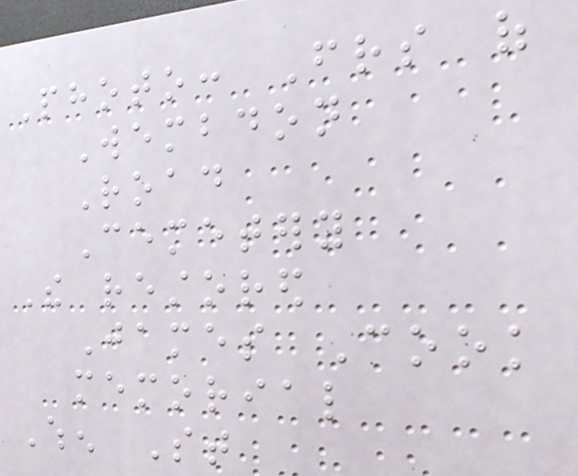Photo: Friends of
Wembdon
Road
Cemetery
The restored
James Cook
memorial
When St
